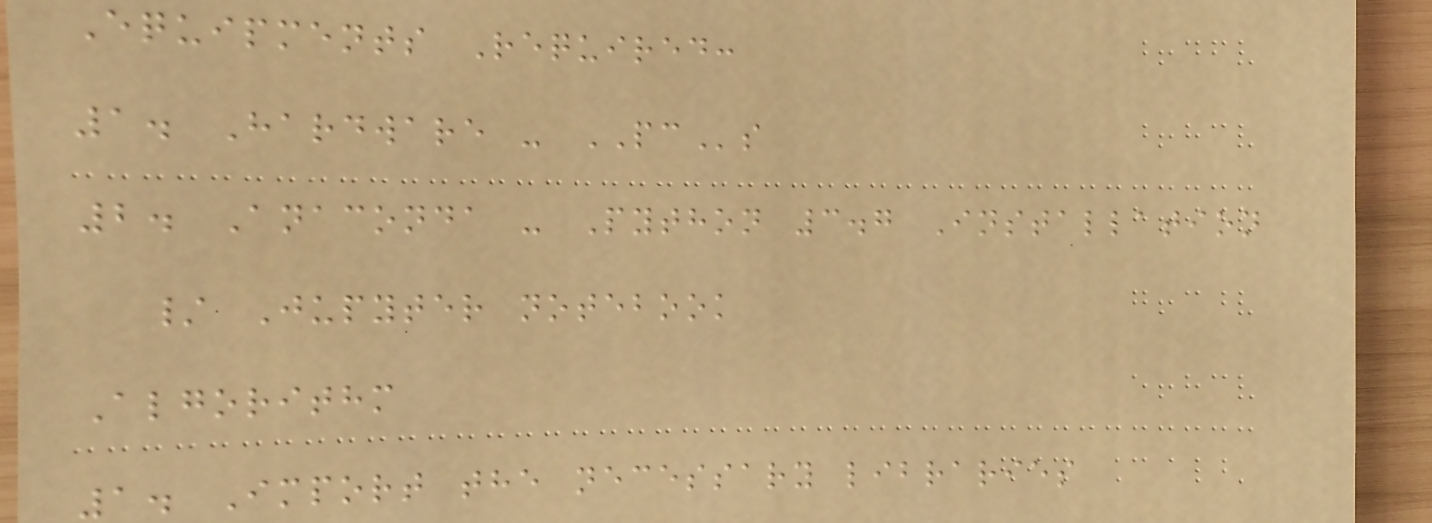Equipments Required:
1. Hardware - PCs
2. Anaconda - Python 3.7 Installation
/ Jupyter notebook
Algorithm
1. Import the necessary libraries
